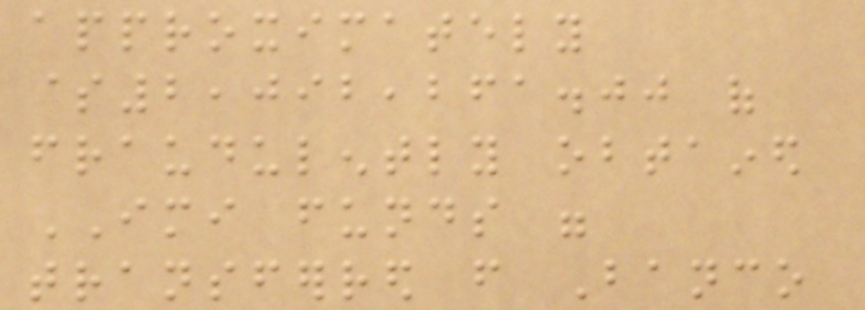approximately
$2,092,261.00 of
fraudulently obtained
IMI funds were
transferred from Banco
